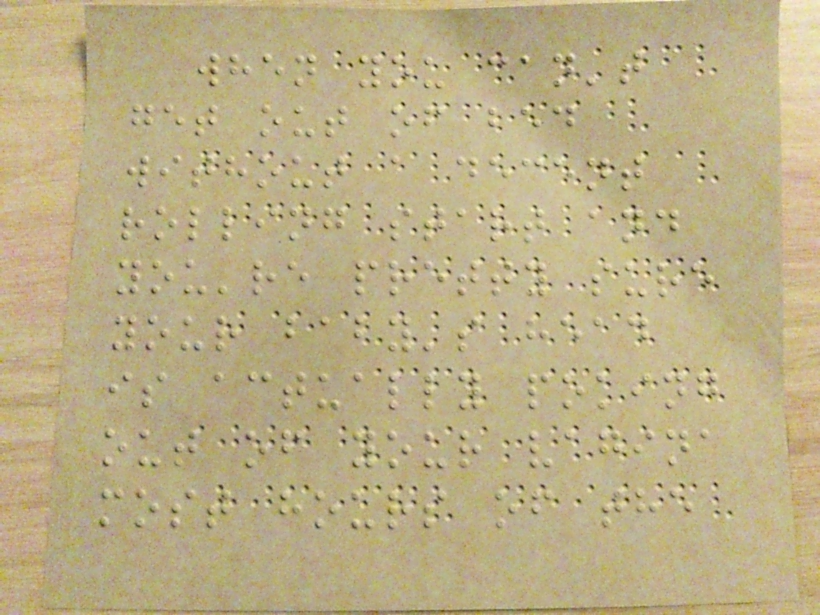when you can't
get out of bed
without a decent
rolling start and
you're pretty sure
your baby's head
is actually poking
out of your vagina
most hours of the
